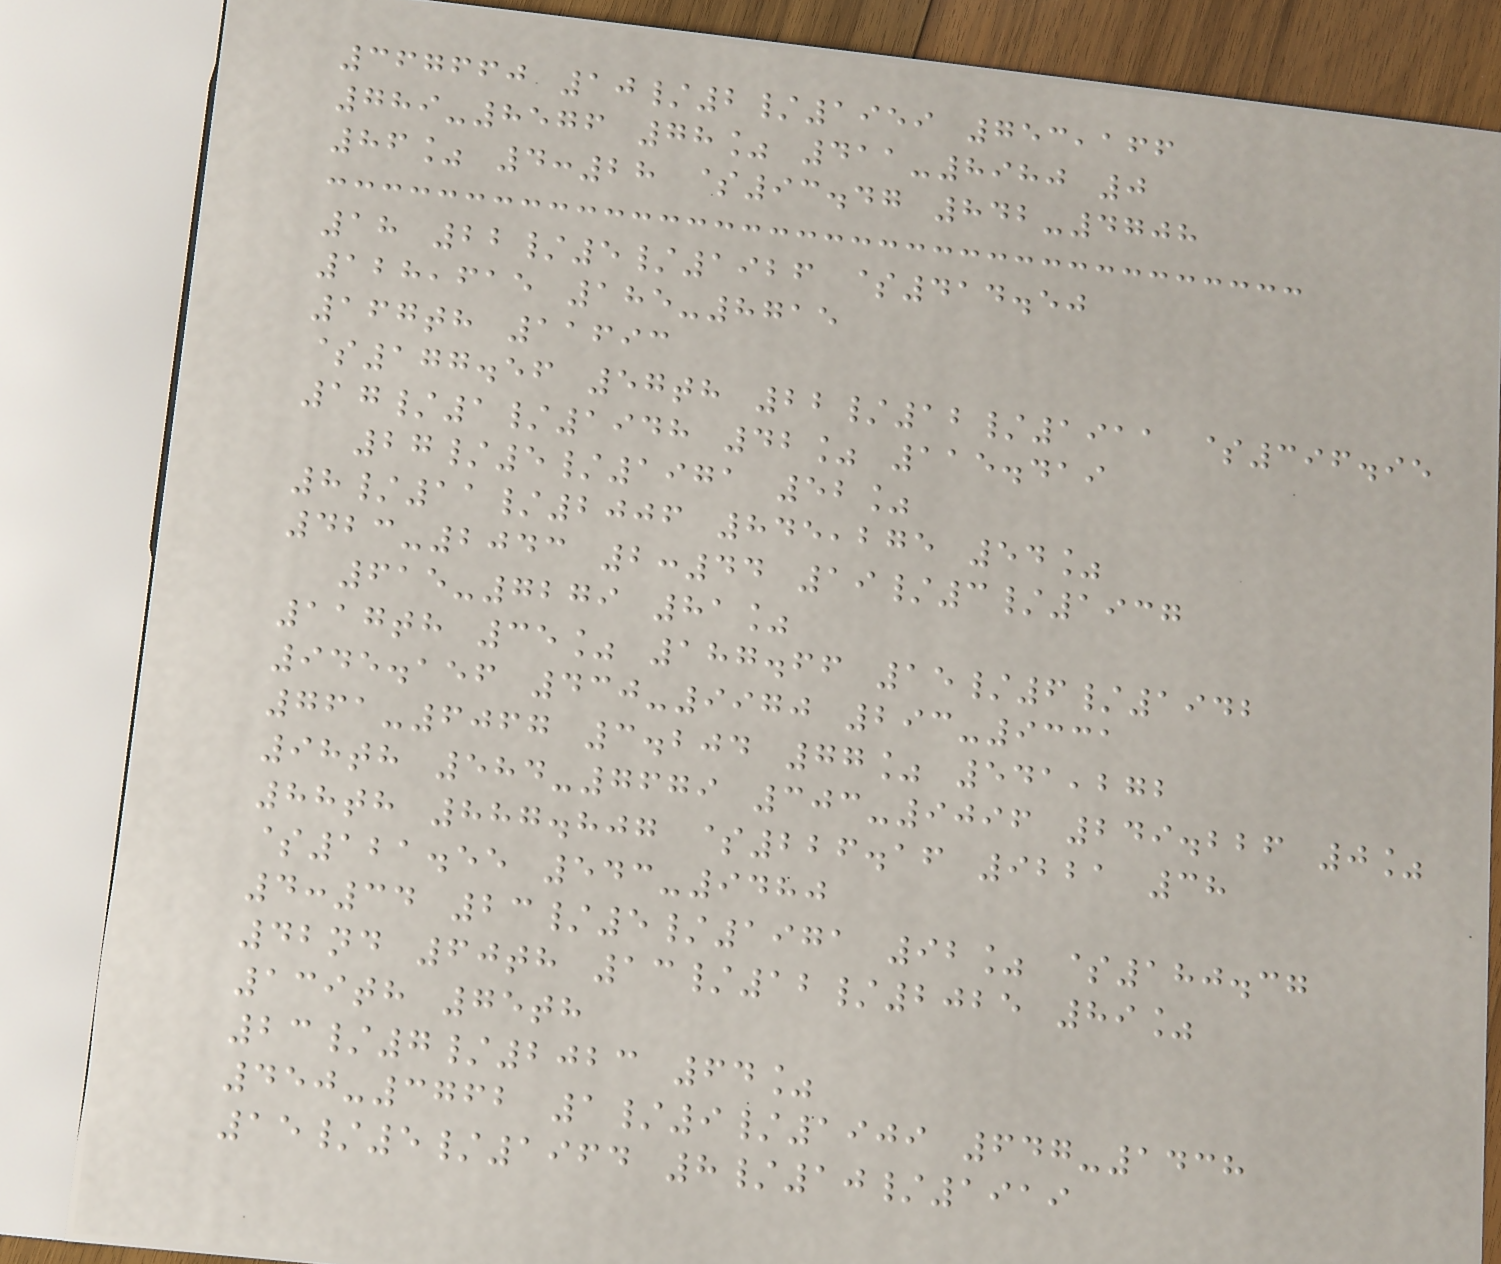367660 10/2/1959 753,166
789-8576 78% 411-8980 0
86% 4:28 $93.47 842-4708
18 22/5/1926 $414.50
128,615 185-8715
167th 11693
$177.56 57th 22/12/1911 $396.95
17/1/1948 42% 115.419
27/5/1971 52%
8/11/2006 845,275 54%
423-2043 2:44 19/3/1937
615-7279 81%
117th 35% 187.66 15/6/1942
945.156 430-9970 293-9331
761-6067 3.204 77% 541,272
98th 584-7679 303-9096 249.226 0%
88th 887.807 $226.16 9221 38
$121.55 543-9480
4:34 23/5/1971 92% $180.37
42nd 60th 13/12/2025 89%
139th 75th
23/7/2023 64%
450-3762 1/9/1909 647-1438
15/5/1964 8/10/1919
